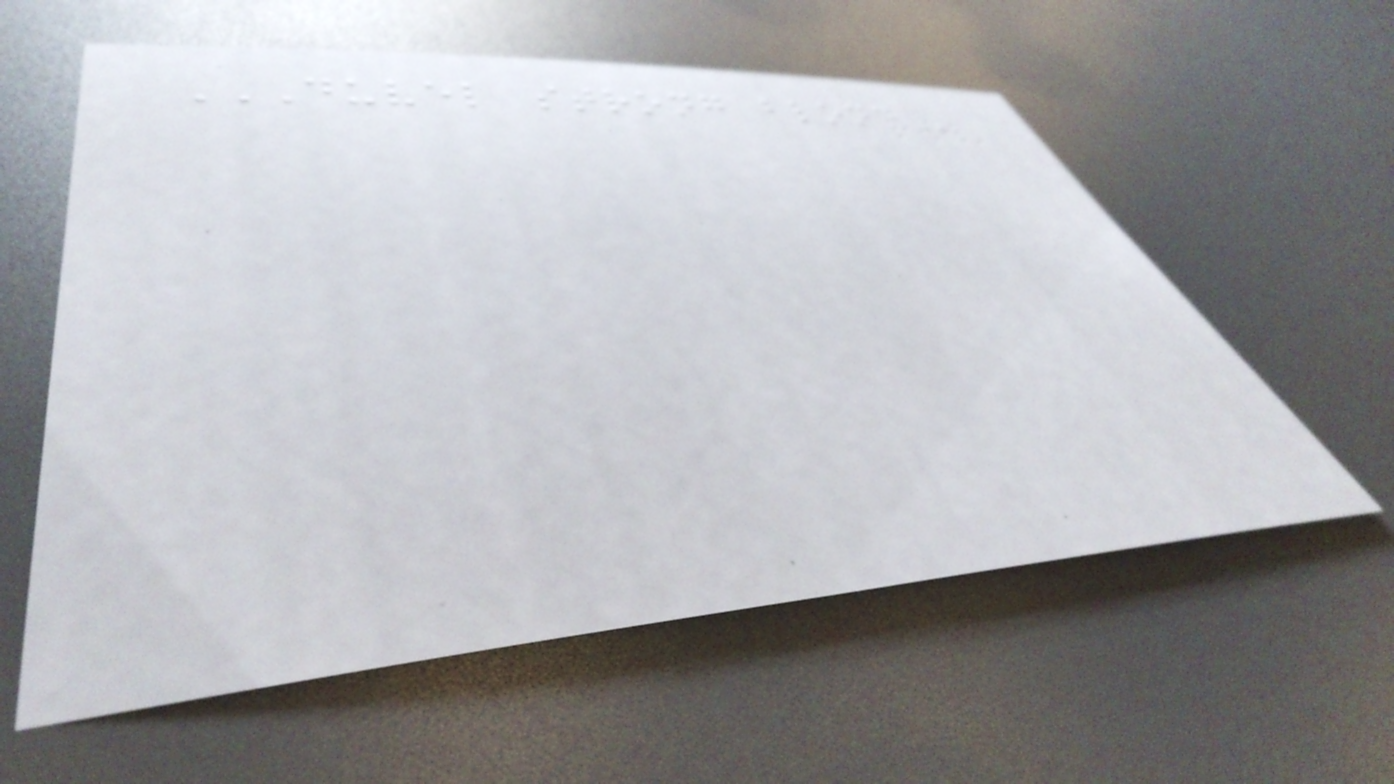DUVEL STRONG BLOND
